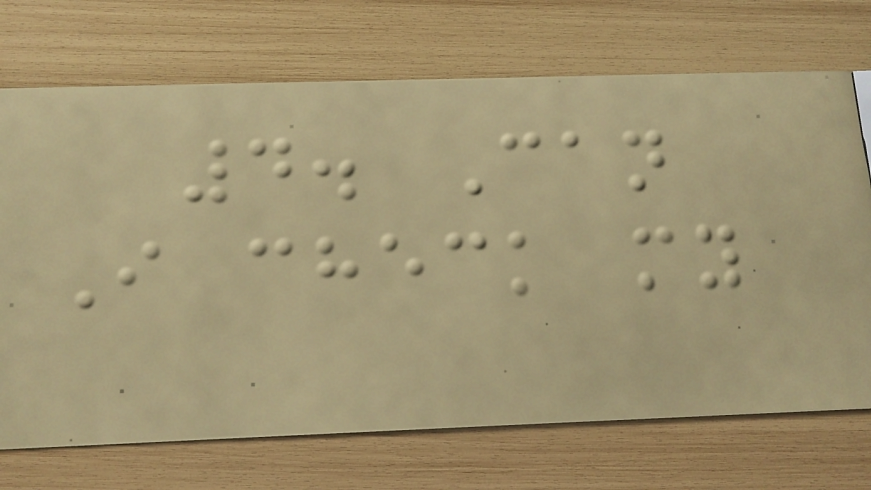4. Can
I check my
